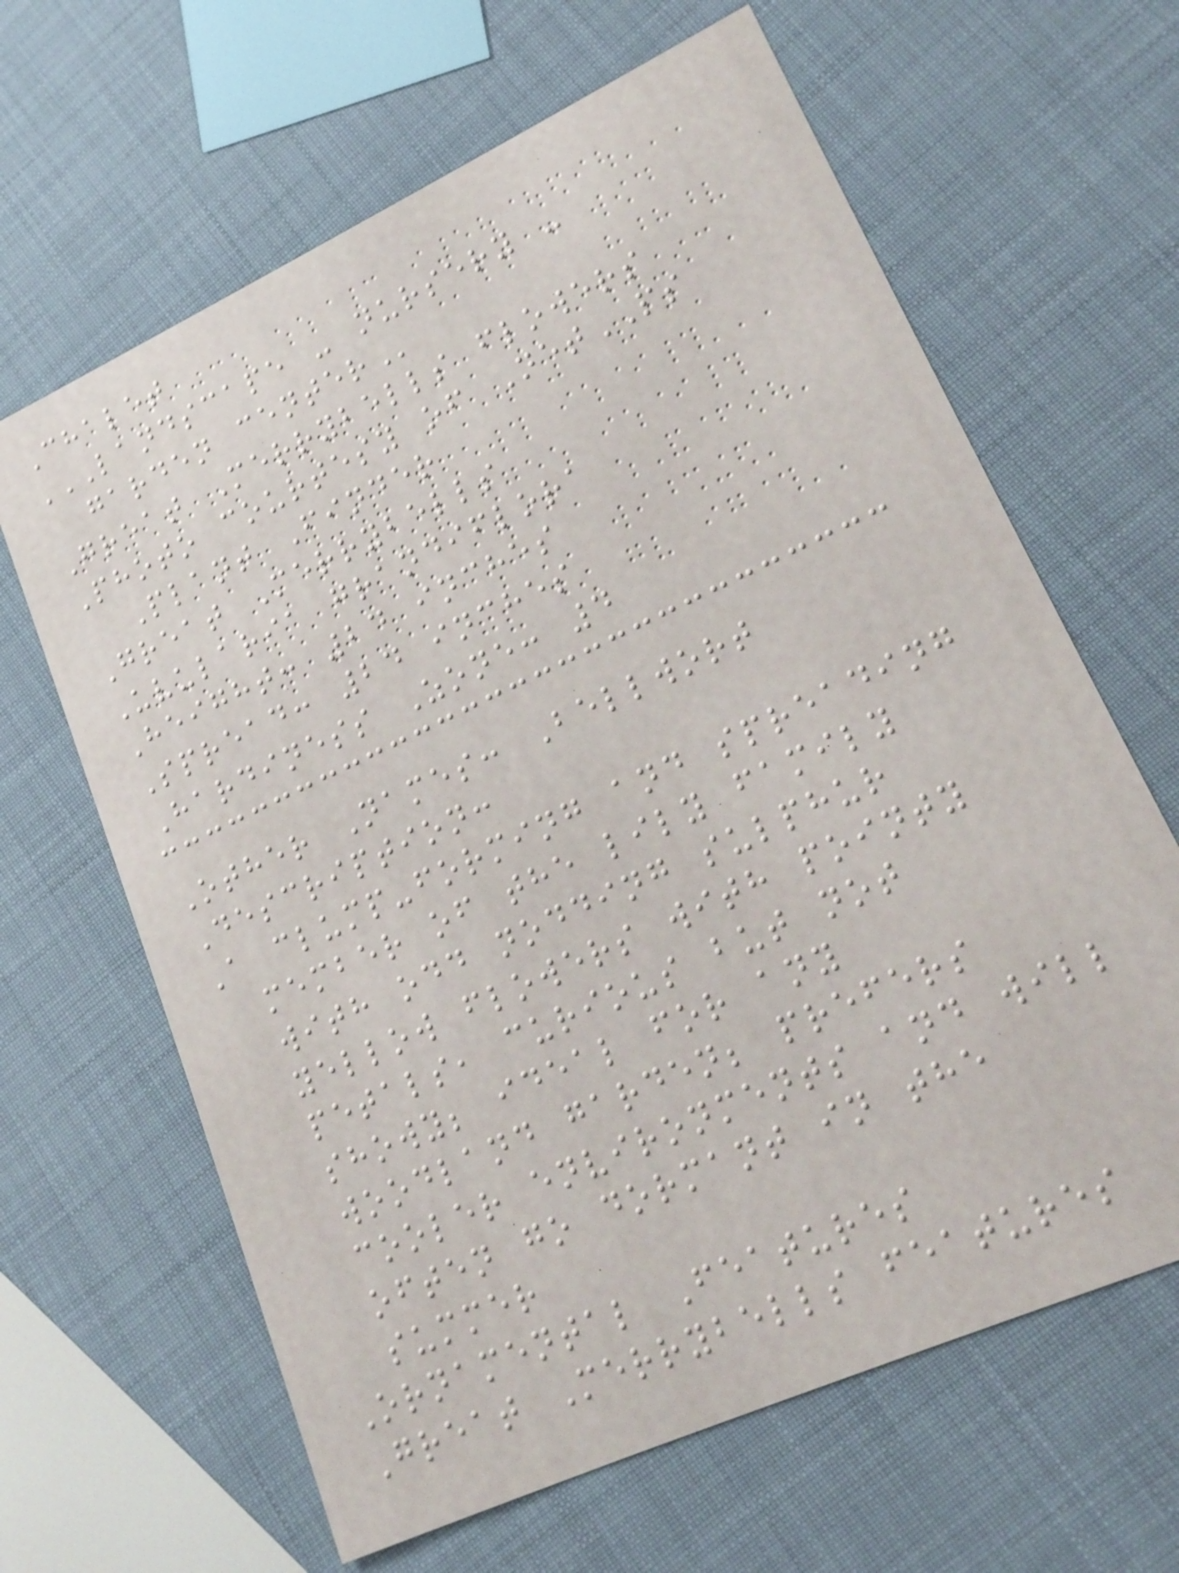Chalet
LANDSCAPE - NURSERY -
GARDEN CENTER
Great Merrybells flowers
Photo courtesy of NetPS
Plant Finder
Great Merrybells
Uvularia grandiflora
Height: 24 inches
Spread: 24 inches
Hardiness Zone: 4
Other Names: Bellwort
Description:
A clump-forming and spreading
member of the lily family
with odd nodding sulphur
yellow flowers with pointy
petals, curious but not
showy; ideal for any
woodland garden; prefers
cooler environments and will
often go dormant in the
summer
Ornamental Features
Great Merrybells features
